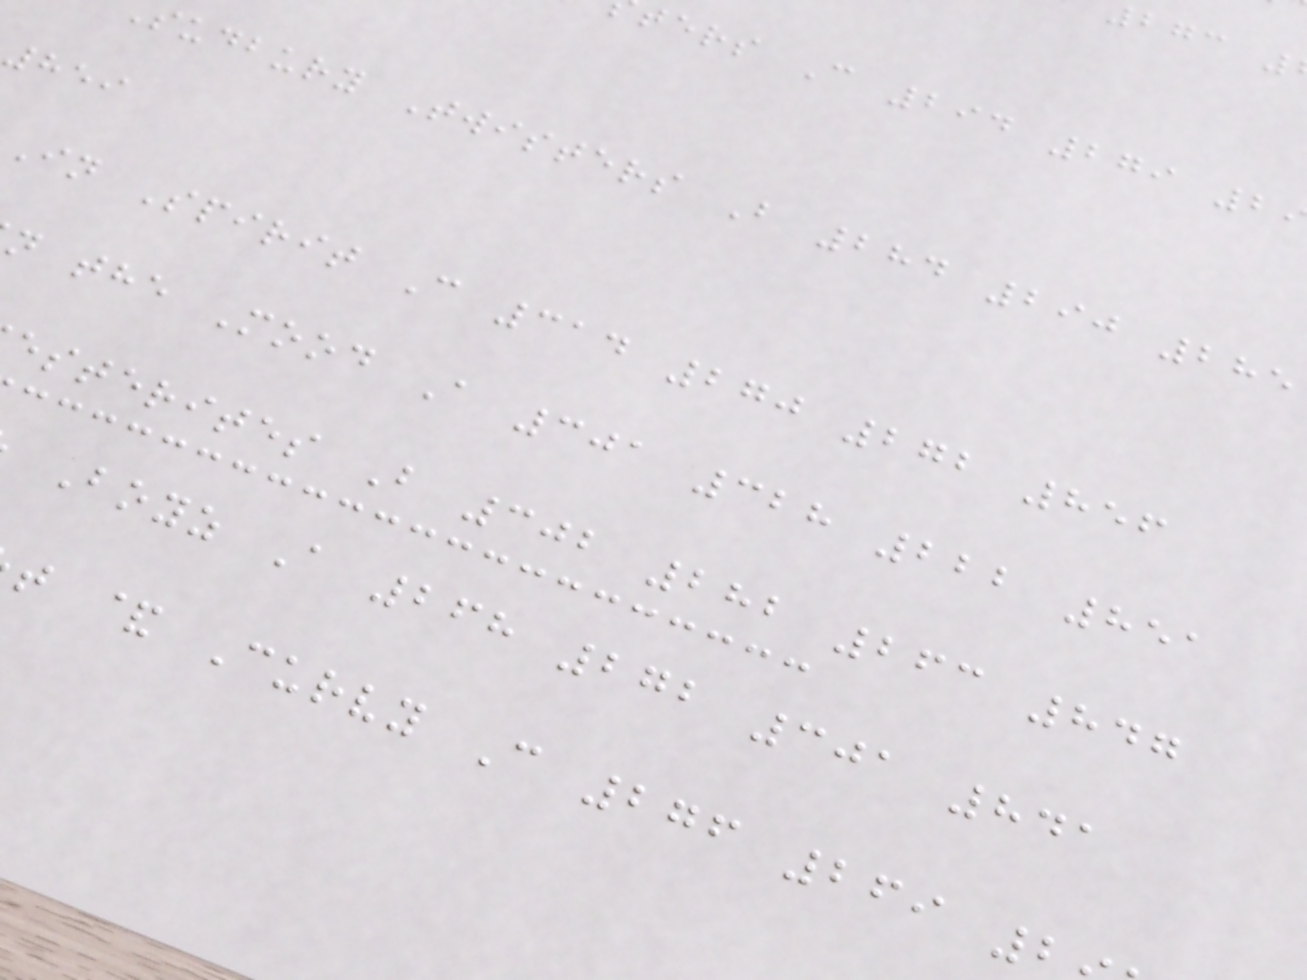ters C 294 279 2
sudbury Twisters B 284 290 285
859
In Spirit C 314 270 272 856
n the Mood A 301 328 222 851
esterites B 302 282 263 847
Boyz A 268 272 301 841
t & Curvy C 276 269
